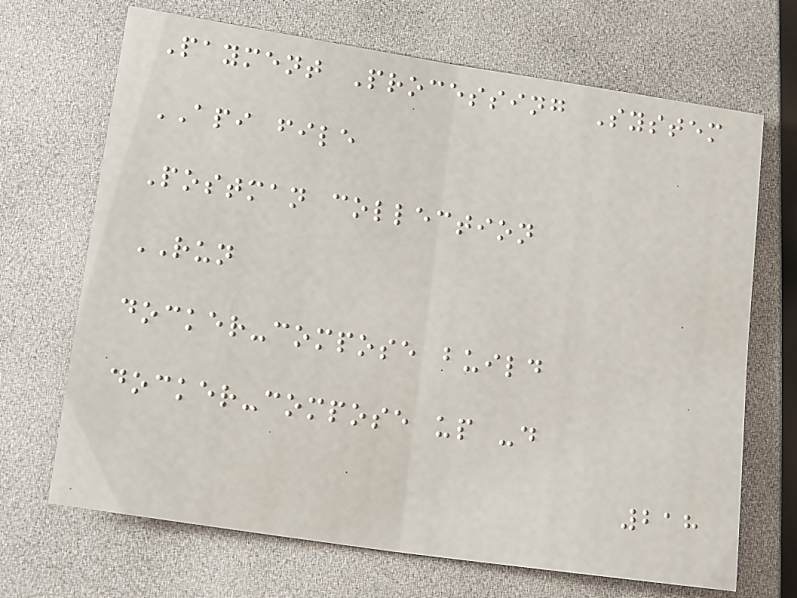Payment Processing System
API file
Postman collection
RUN
docker-compose build
docker-compose up -d
218
